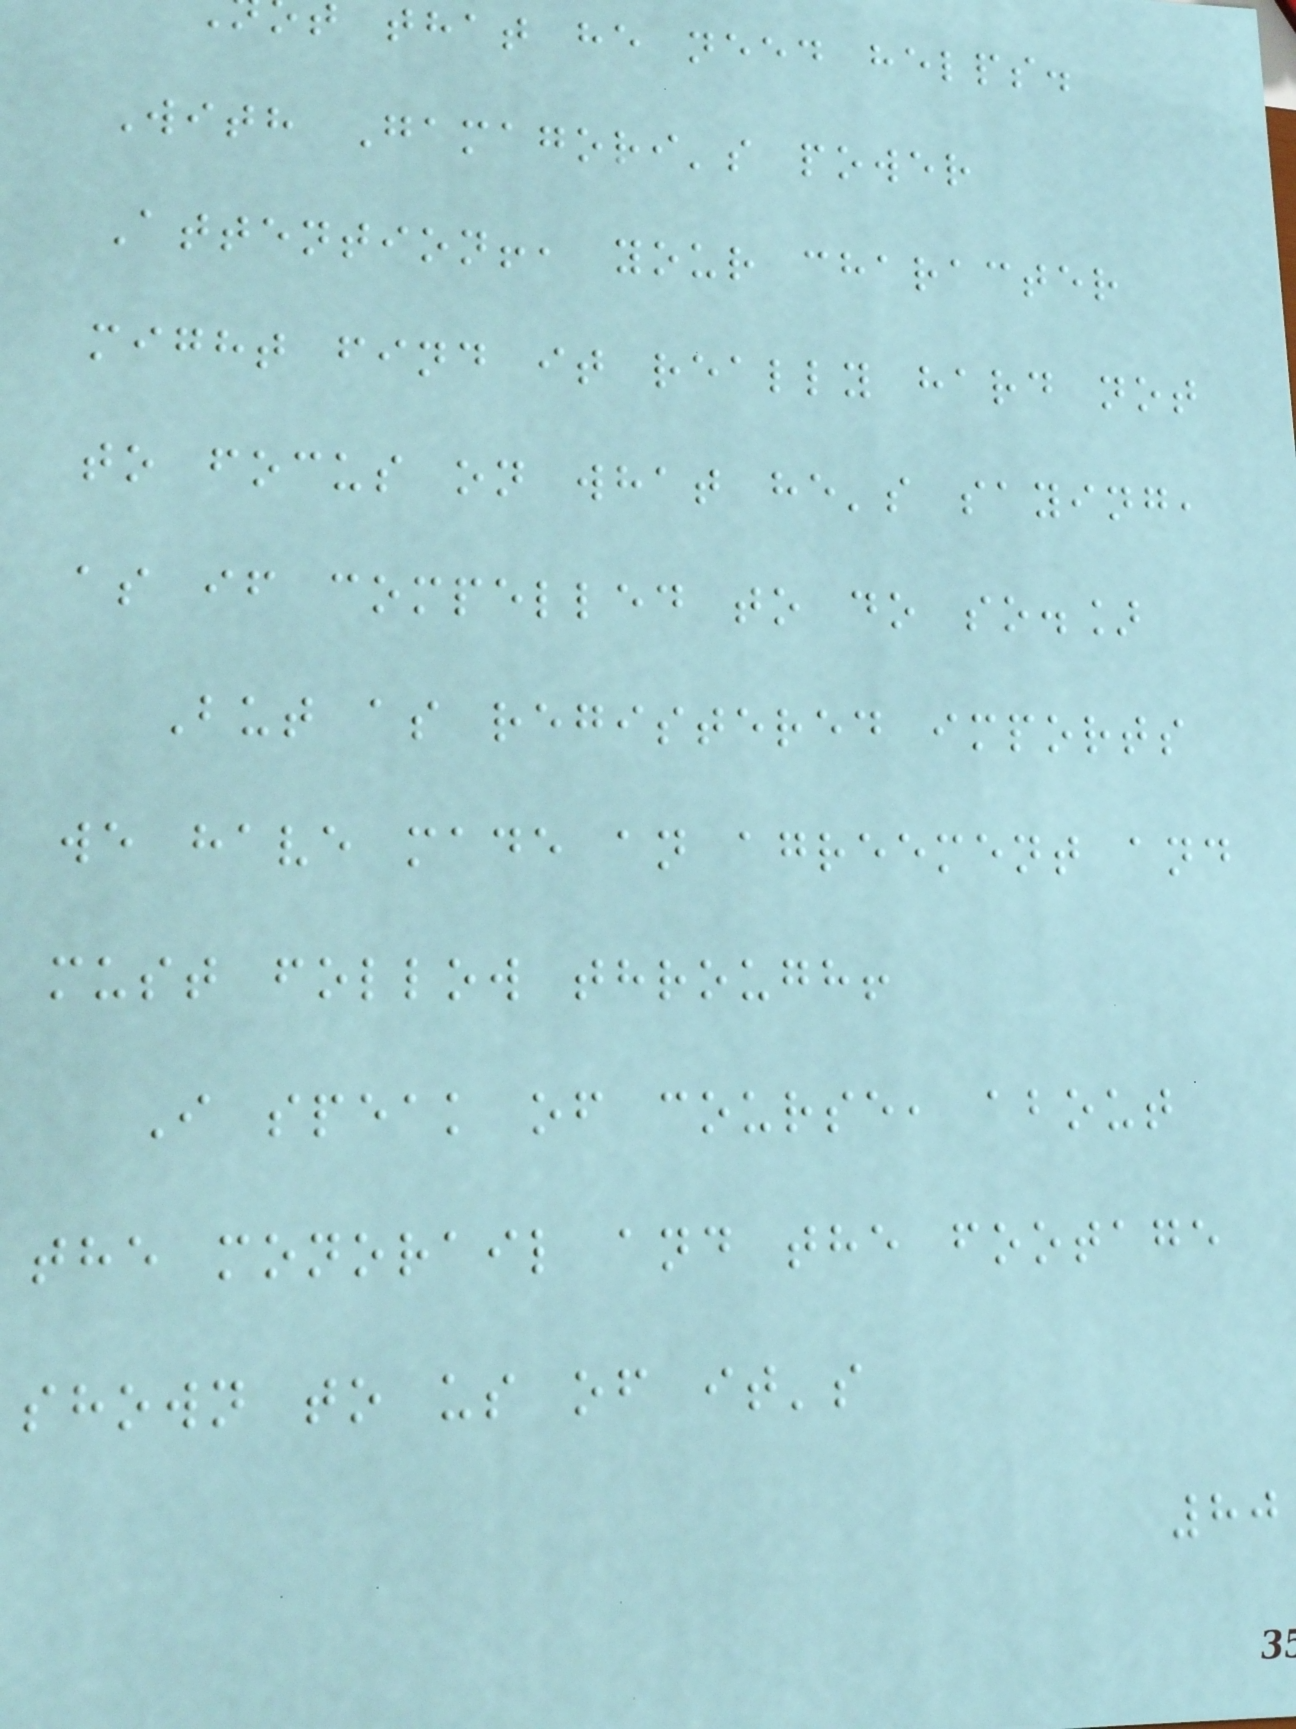that he need helps.
With Gamagori's power
Attention!, your character
might find it really hard not
to focus on what he's saying,
as if compelled to do so.]
But as registered imports
we have made an agreement and
must follow through!
I speak of course, about
the monorail and the footage
shown to us of it's
80
